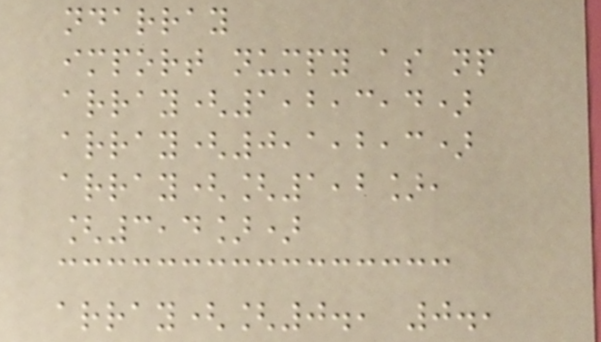ndarray
import numpy as np
array(1,2,3,4)
array(0,1,2,3)
array([1,2],
[3,4])
array([0., 0.,
